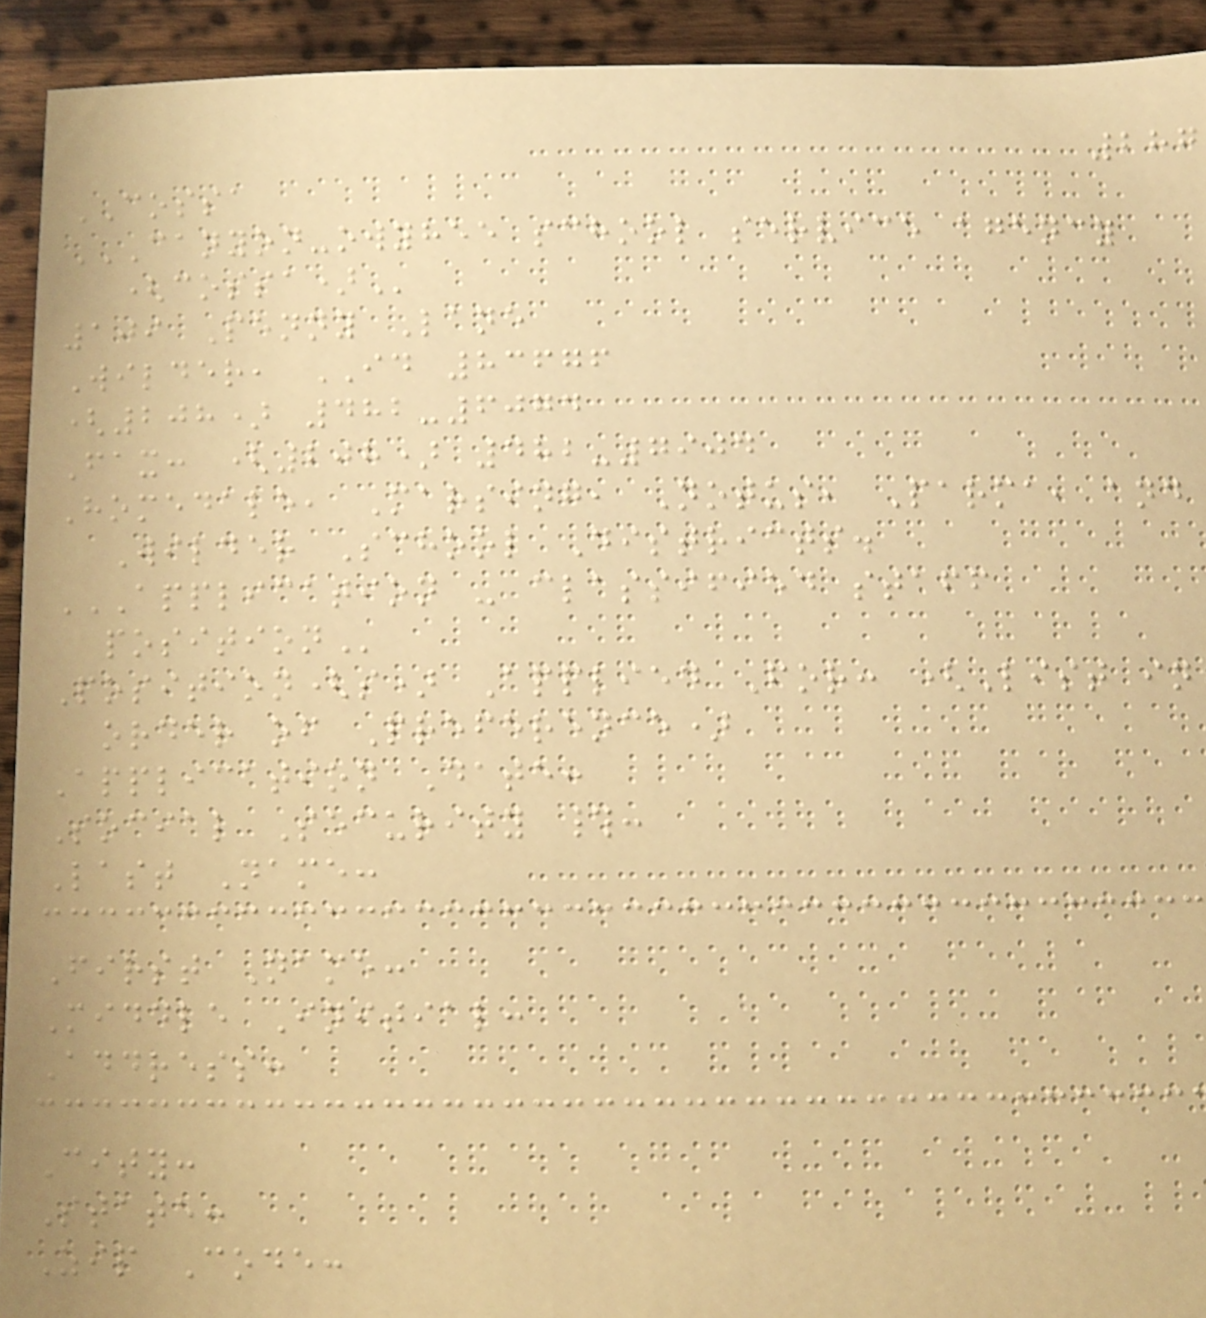287
COSSA
CANYON-OWYHEE SCHOOL SERVICE AGENCY
(COSSA)
109 Penny Lane
Wilder, ID 83676
(208) 482-6074
Fax: (208) 482-7904
Homedale, Marsing, Notus, Parma, and
Wilder School Districts.
APPLICATION - CLASSIFIED STAFF
POSITION
Position(s) Applied For: (List in
order of Preference)
Application Date:
Social Security #:
Last Name:
First Name:
Middle Initial:
Address:
City:
State:
Zip Code:
